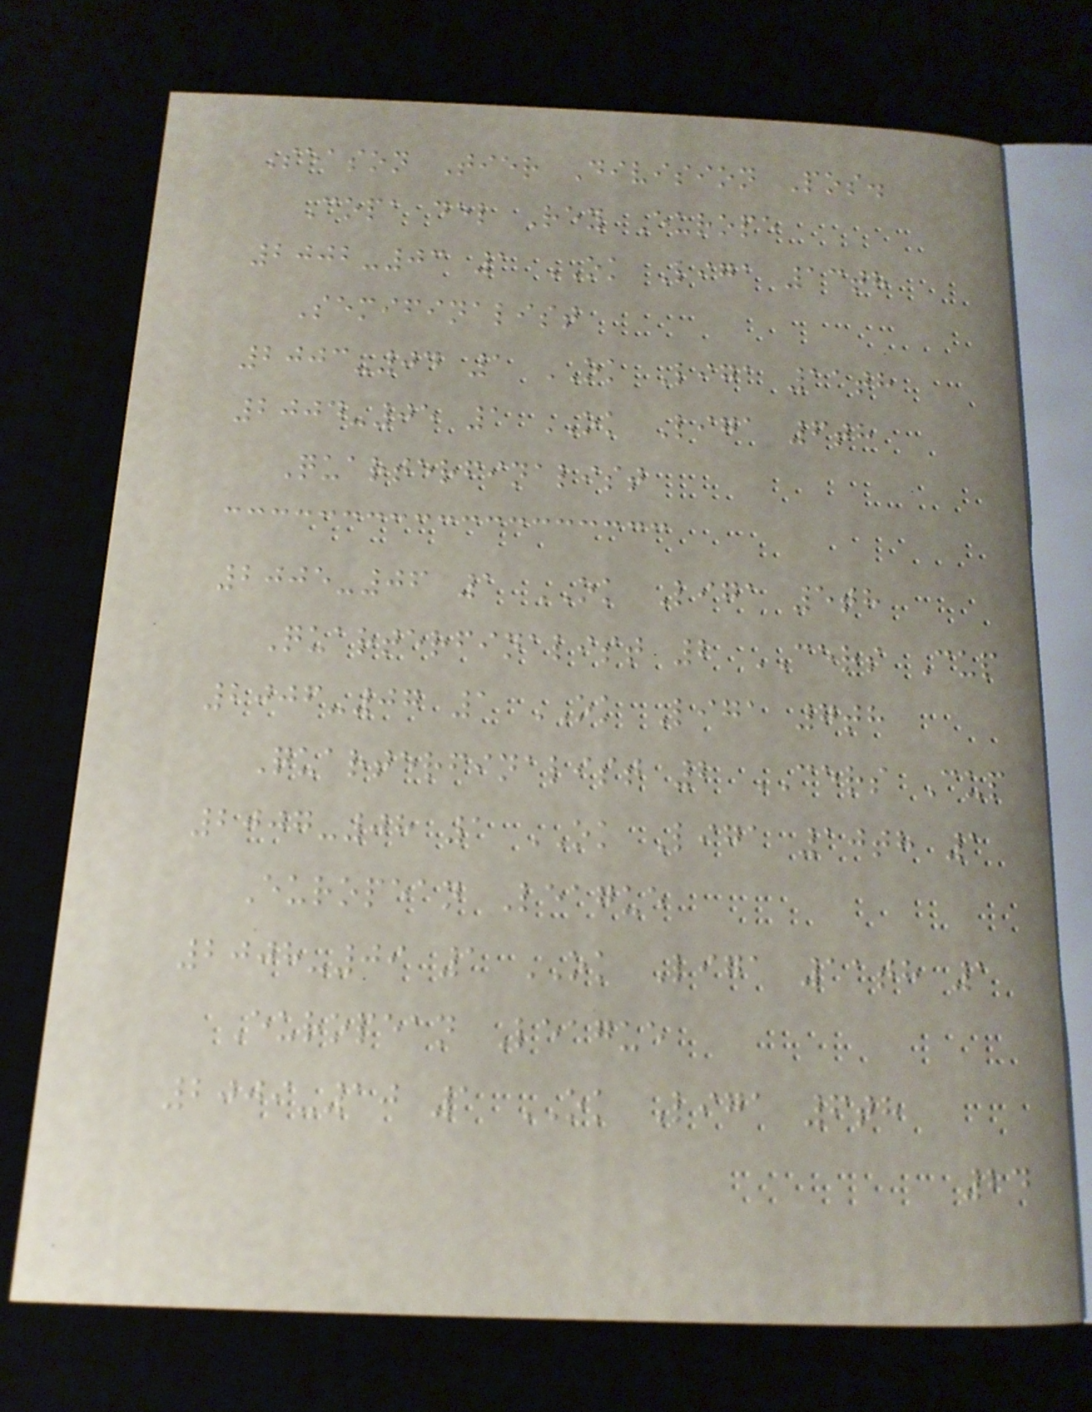Season Tier Division Pos.
Copa del Rey Europe
2002-03 1 OK Liga 13th
Semifinalist
2003-04 1 OK Liga 11th
2004-05 1 OK Liga 6th
Quarterfinalist
2005-06 1 OK Liga 5th
Quarterfinalist 2 CERS Cup
2006-07 1 OK Liga 7th
Quarterfinalist 2 CERS Cup
2007-08 1 OK Liga 10th 1
European League
2008-09 1 OK Liga 11th 1
European League
2009-10 1 OK Liga 6th
24
